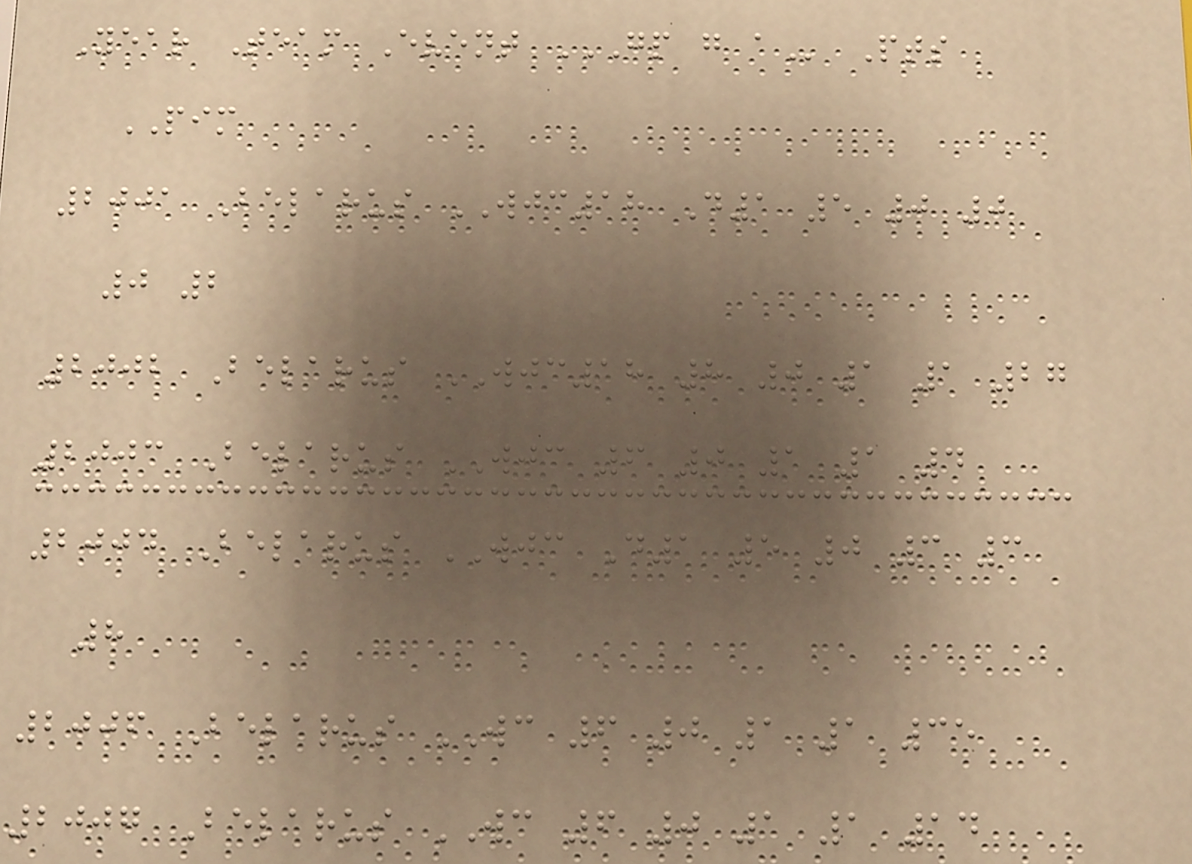Year Team Event GP G A Pts
PIM
2001 Belarus WJC18 D1 5 0 0
0 2
2002 Belarus WJC18 8 0 1 1 27
2003 Belarus WJC 6 0 1 1 4
2004 Belarus WJC D1 5 0 3 3
8
2006 Belarus WC 6 0 1 1 35
2007 Belarus WC 6 0 1 1 14
